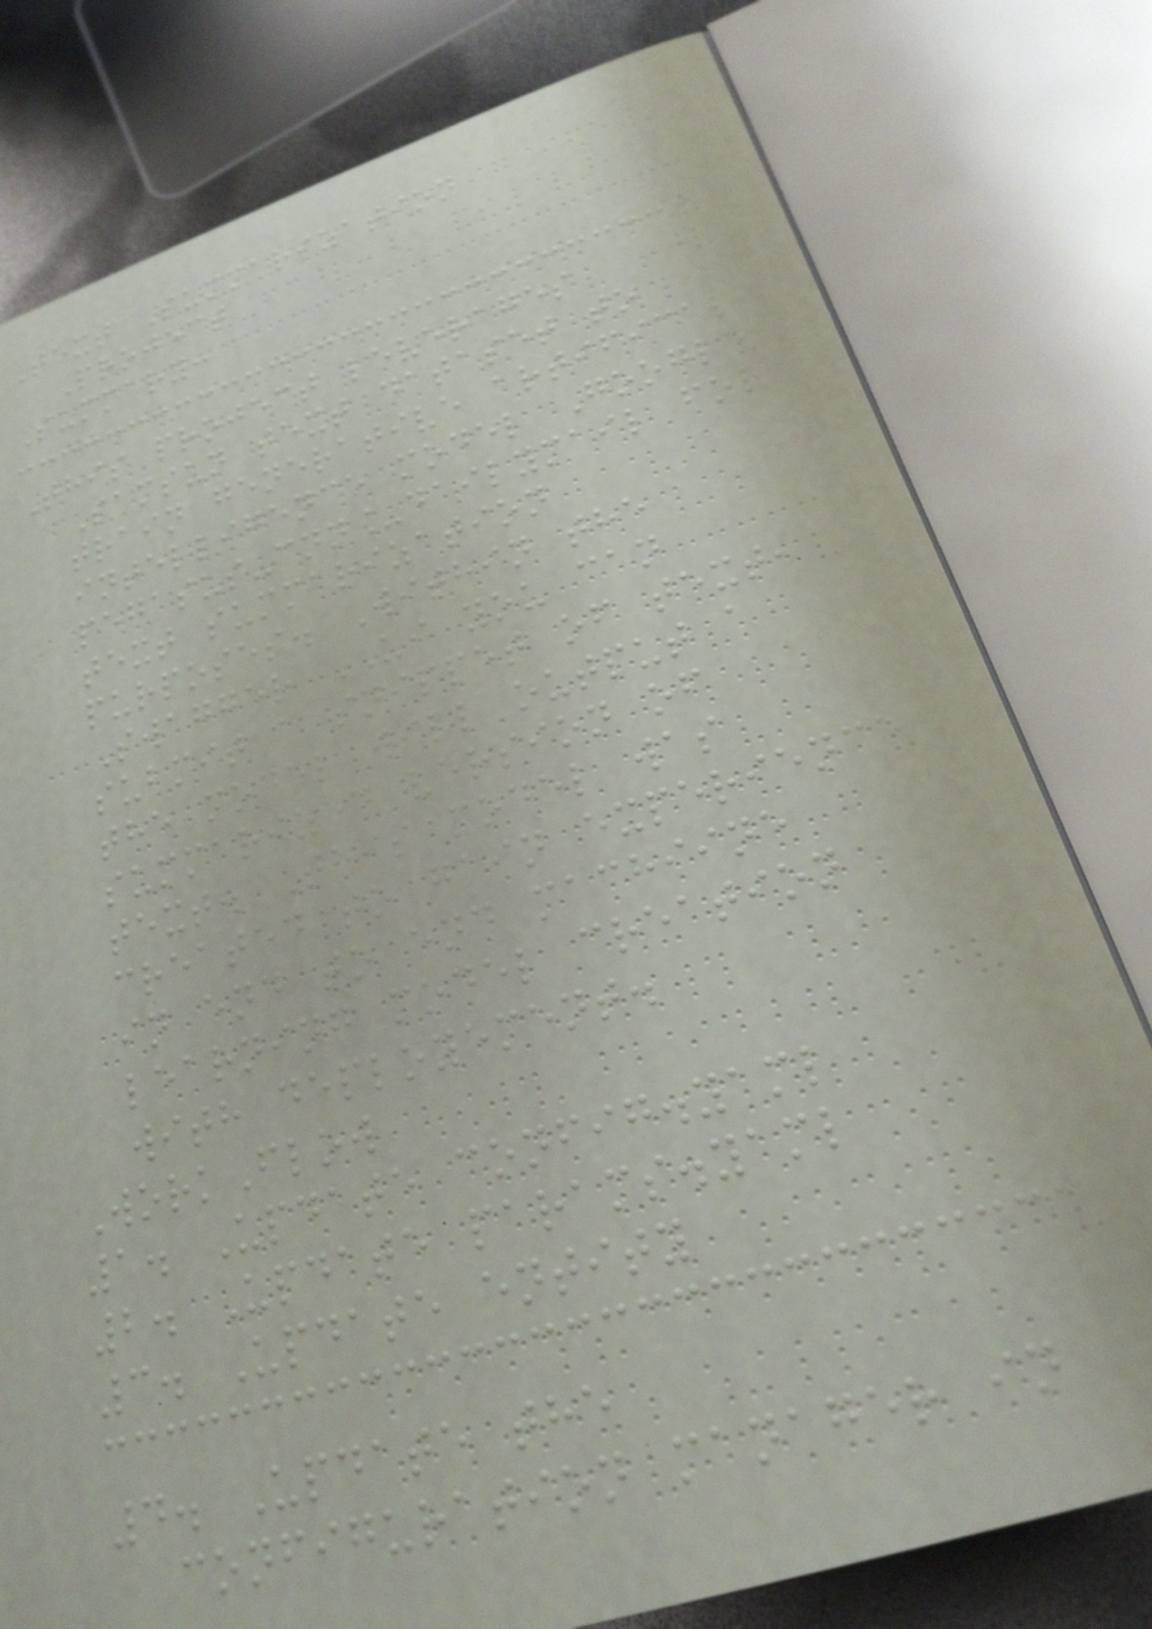Text Summarization
Project
Summary:
This project leverages
Samsun text dataset to
train generative artifical
intelligence model Google
pegasus-cnn_dailymail for
text summarization
purposes. Within the
Swagger UI you can
submit a snippet of text,
the model will output a
summarized version of
text. This model was
created to gain experience
in end to end machiine
learning model creation
with deployement.
WorkFlow
1. Update config.yaml
2. Update params.yaml
3. Update entity
4. Update the
configuration manager in
